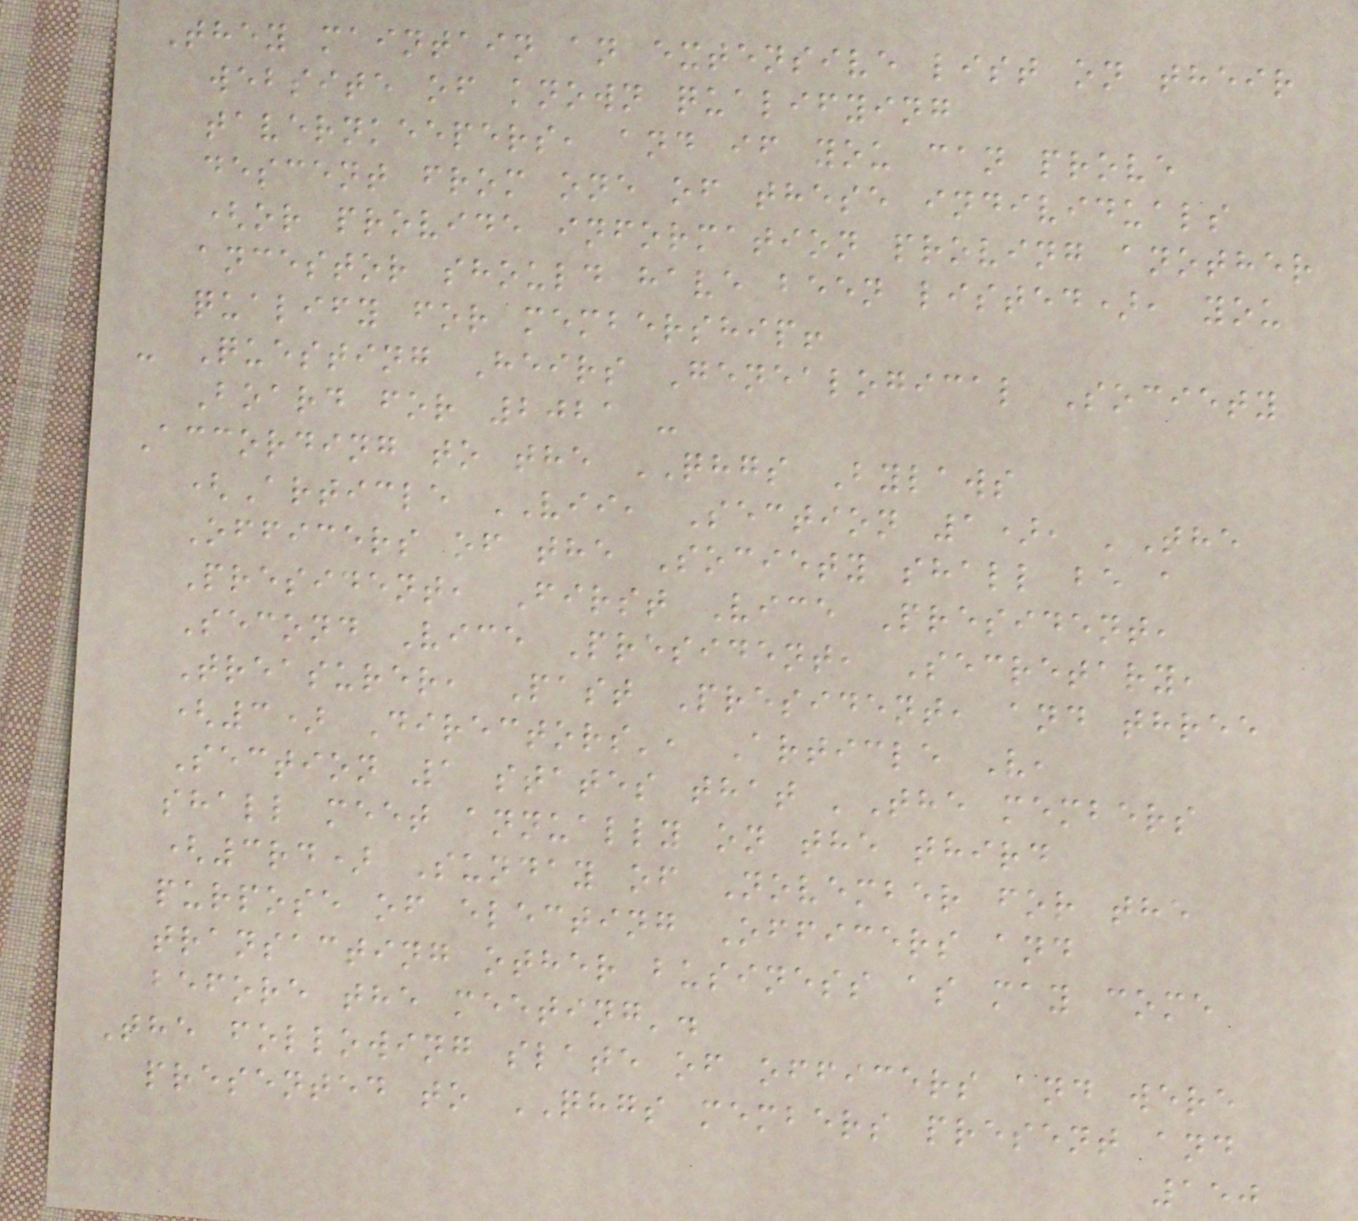They maintain an extensive list on their
website of known qualifying
tavernkeepers, and if you can prove
descent from one of these individuals
(or provide information proving another
ancestor should have been listed), you
qualify for membership!
- Questing Heirs Genealogical Society
Board for 2021 -
According to the QHGS Bylaws
(Article VII, Section 1), 'The
Officers of the Society shall be a
President, First Vice President,
Second Vice President, Secretary,
Treasurer, Past President, and three
(3) Directors', Article V,
Section 1 states that 'The members
shall meet annually on the third
(3rd) Sunday of November for the
purpose of electing Officers and
transacting other business as may come
before the meeting'.
The following slate of officers and were
presented to QHGS members present and
150
